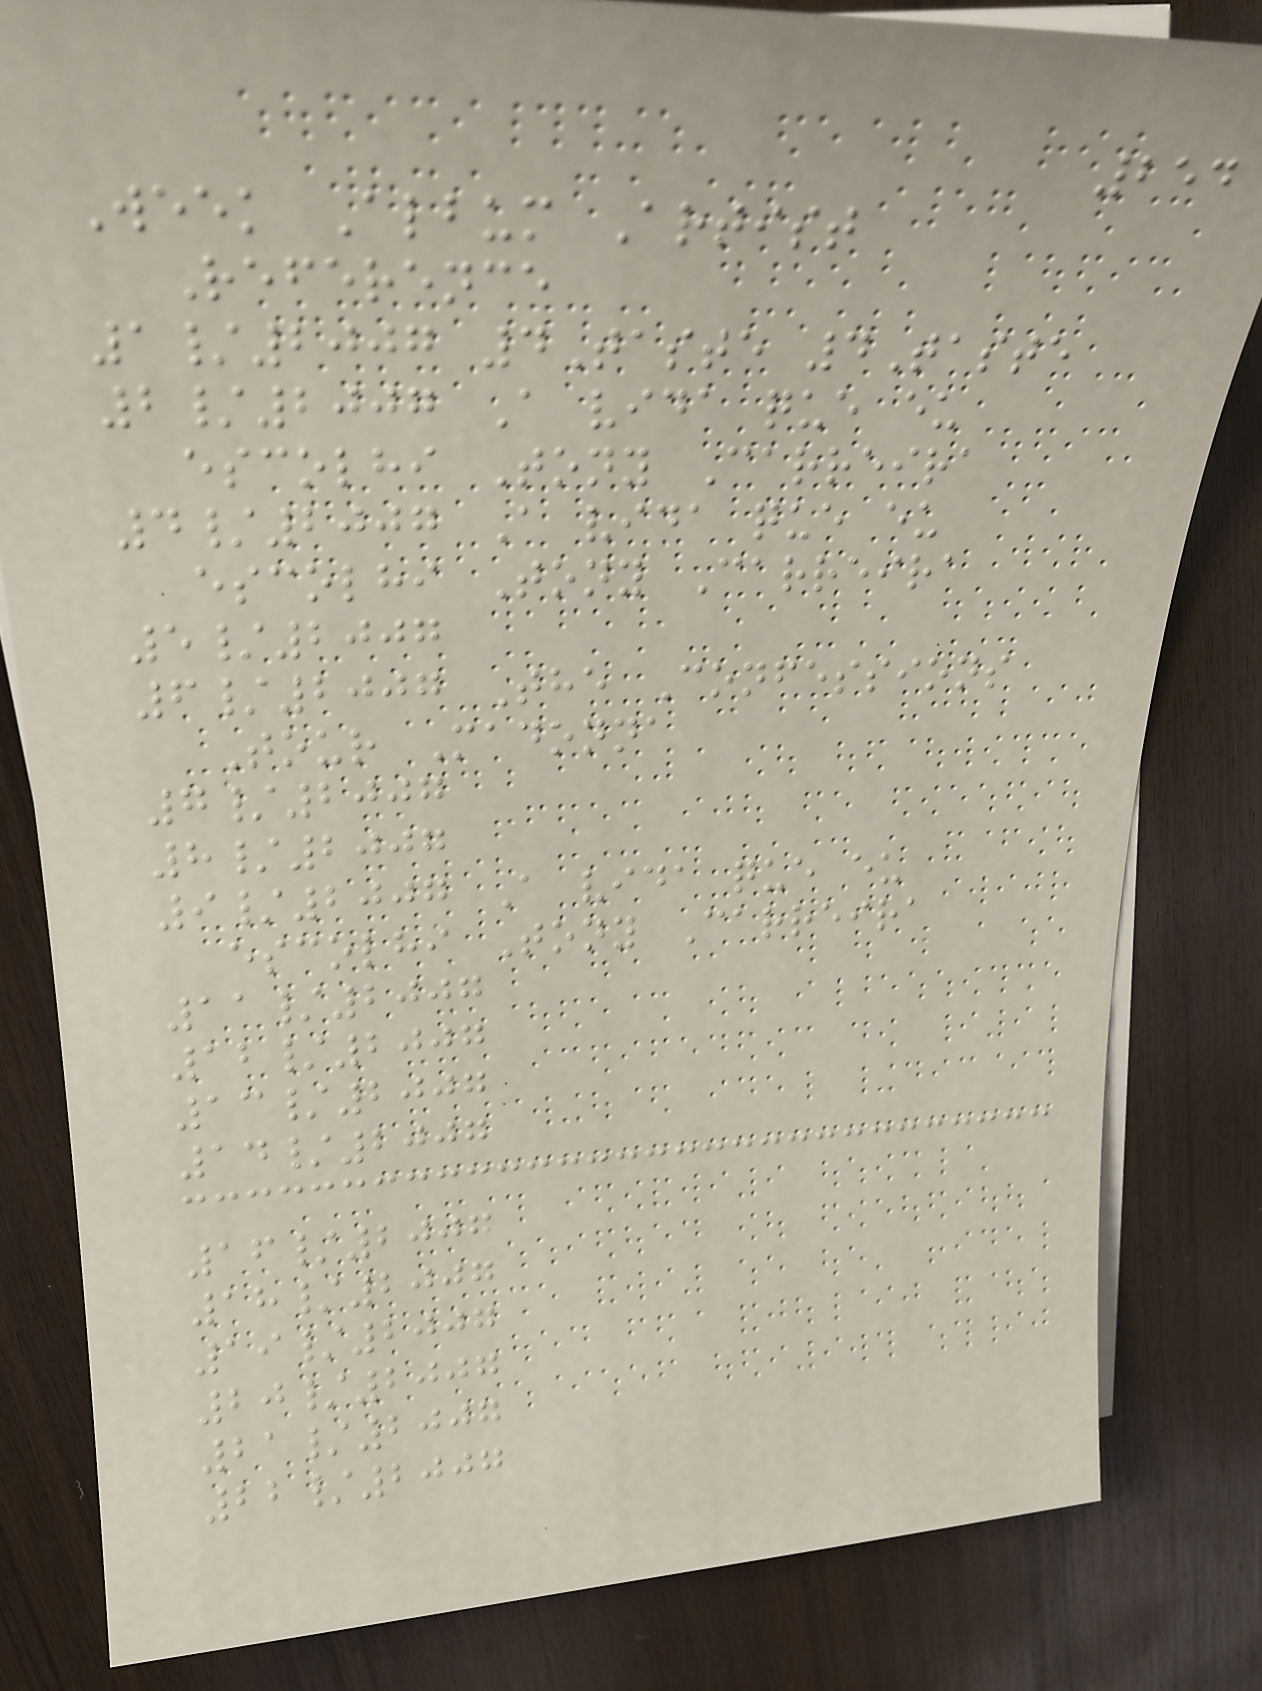254
Week Album Artist
Reference
1/2007 4Taste 4Taste
2/2007 A vida que eu
escolhi Tony Carreira
4/2007 A vida que eu
escolhi Tony Carreira
5/2007
6/2007 The Confessions
Tour Madonna
7/2007
8/2007
9/2007 A vida que eu
escolhi Tony Carreira
11/2007
12/2007
13/2007
14/2007
16/2007
18/2007
19/2007
20/2007
21/2007
22/2007
